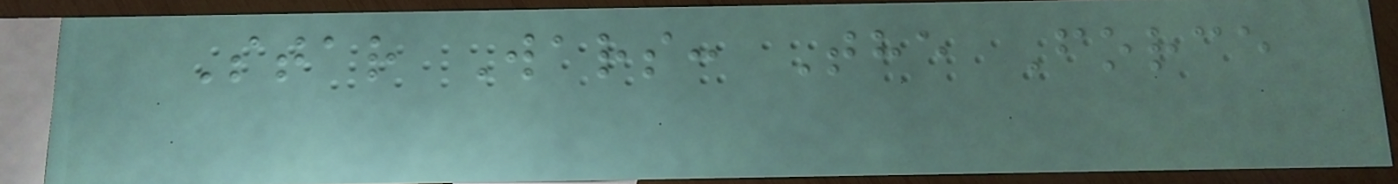Star Wars: The Force
